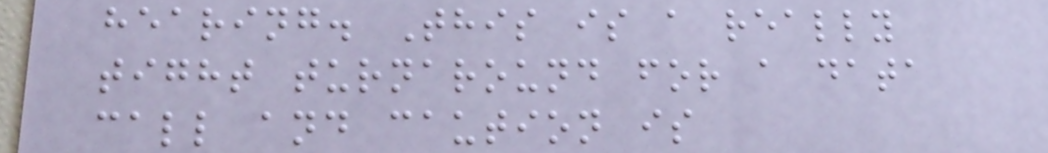hearing. This is a really
tight turnaround for a data
call and caution is
